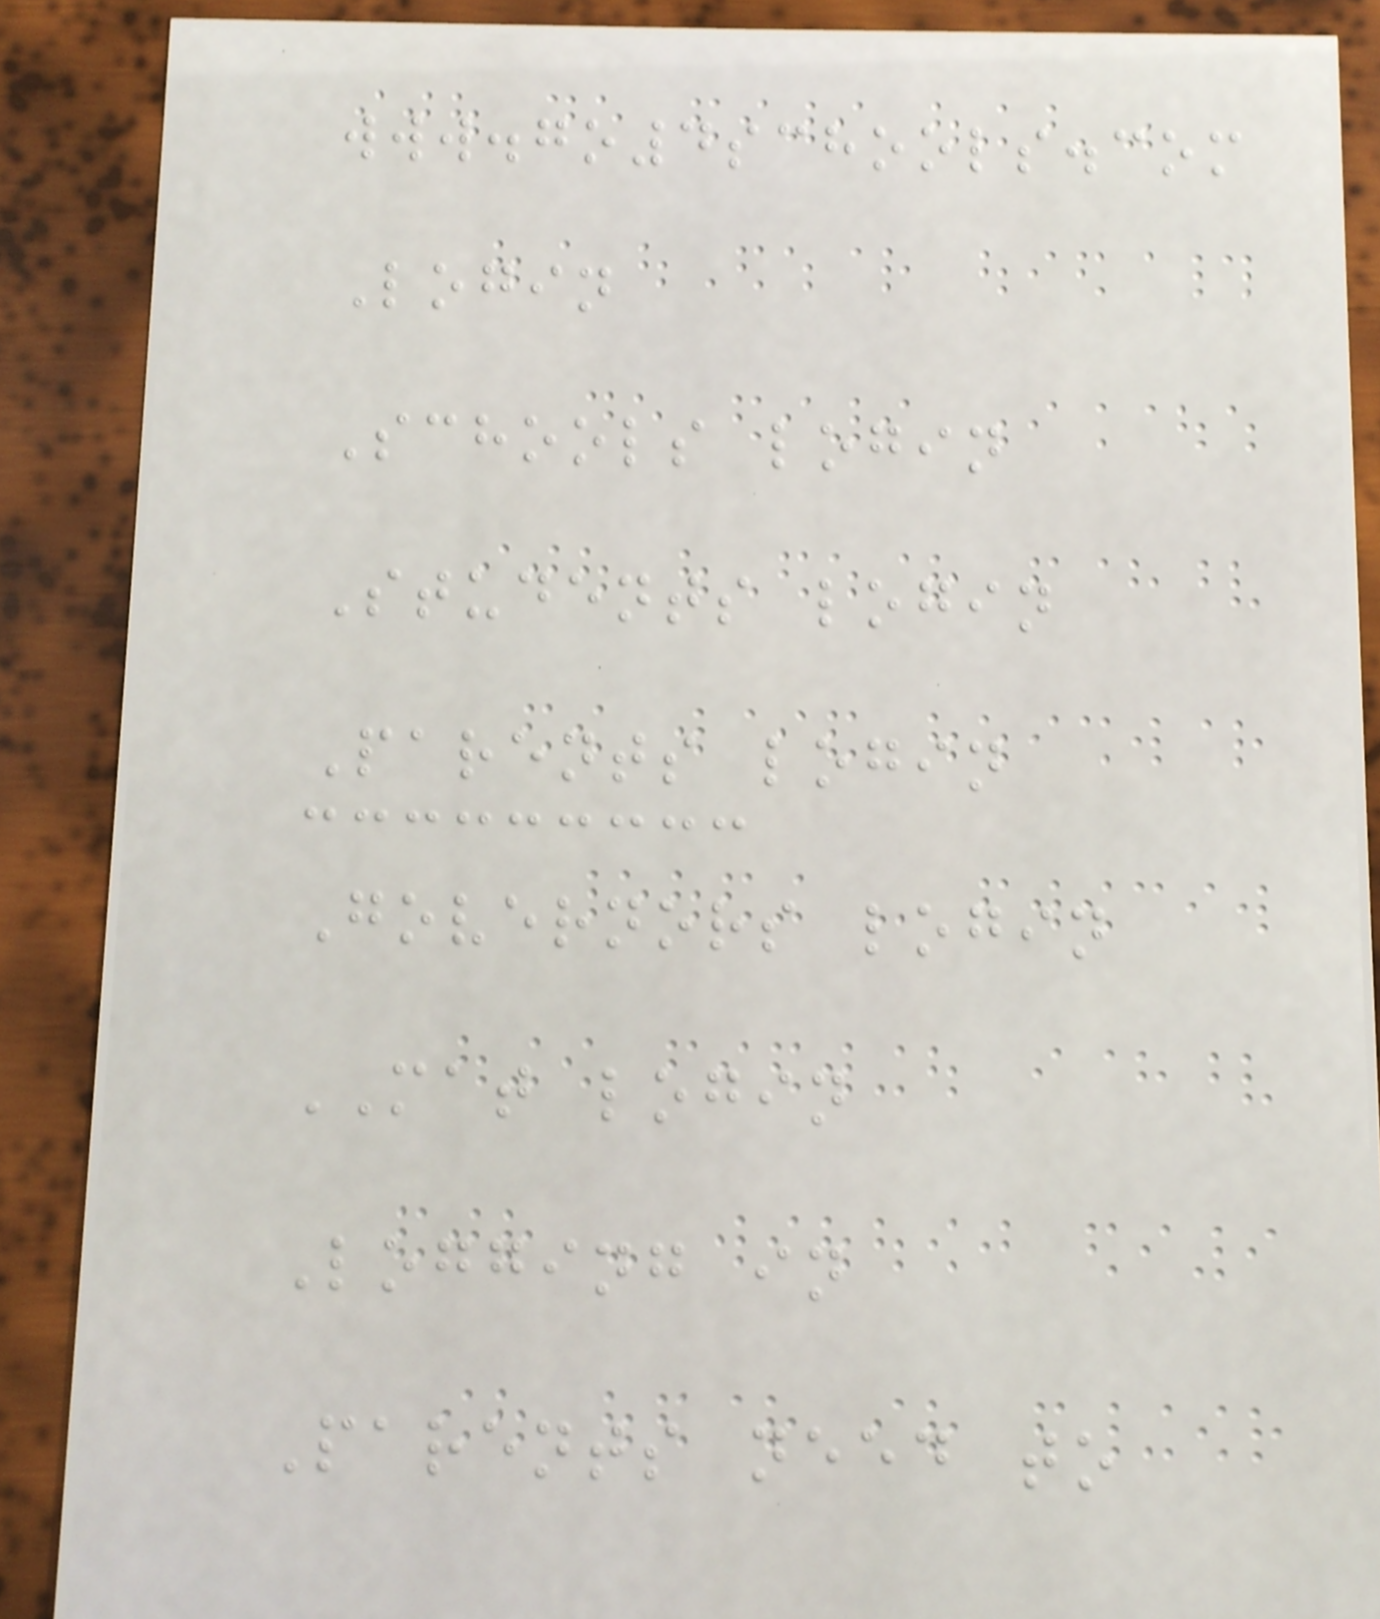www.go4schools.com
Login
Schools login
Students login
Parents login
Governors login
MAT login
Logging in
Parents need to
